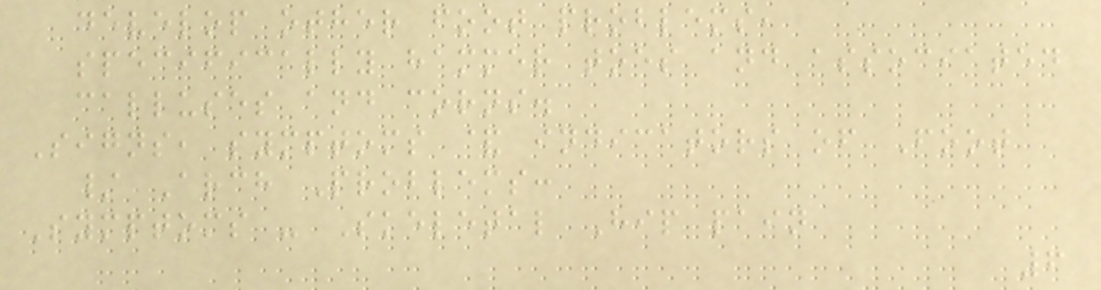develop other foot problems,
specifically hammer toes and associated
calluses and corns.
Signs, symptoms & indicators of Foot
/ Arch Problems:
Symptoms - Skeletal Hip pain
6
